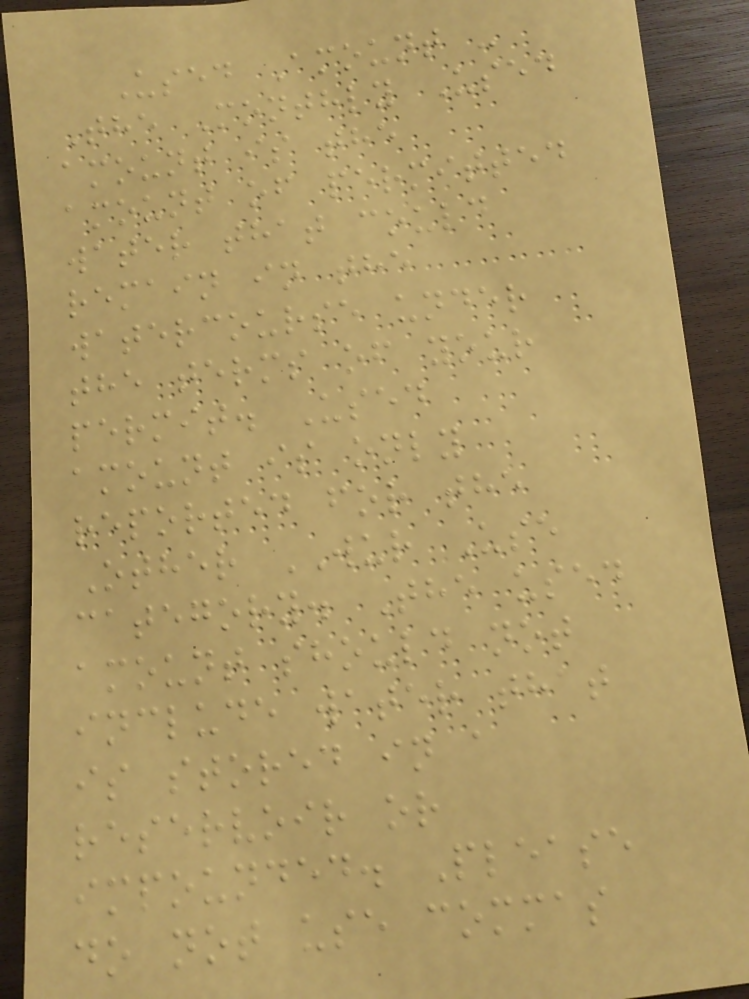Used Amount -
The Monthly Used
amount is the
amount of permitted
water that could
remain in the
watercourse under
the terms of your
permit. Used
amount is only
reported for the
Other WUR Use
category. The used
amount should not
include water that
is stored in a
reservoir or
impounded. Please
do not use commas
